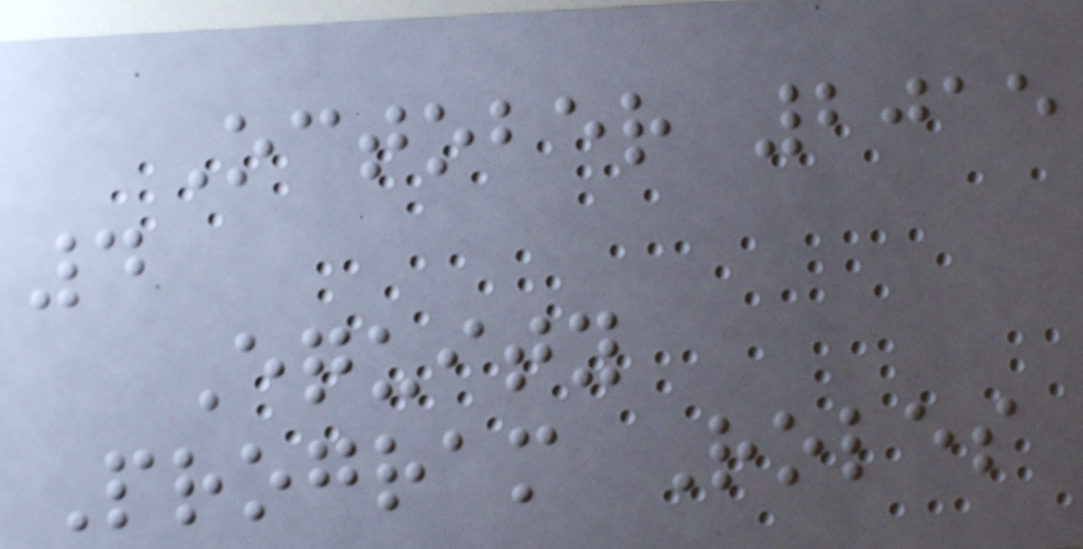October 2015
4
Equity
Program Roles
